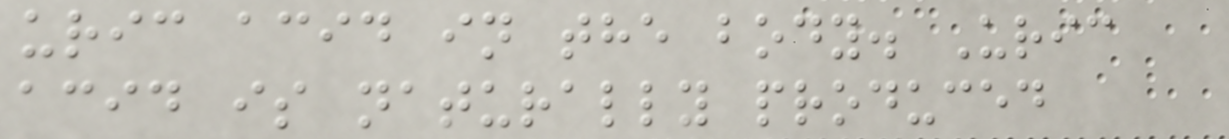uric acid in the body. Uric
acid is naturally produced
